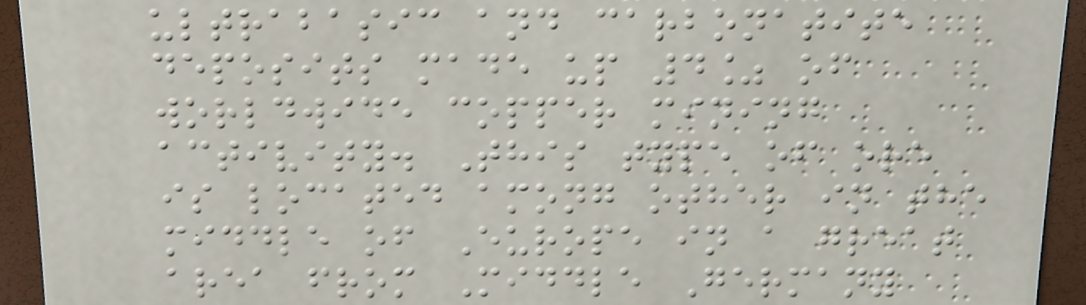ultrabasic and carbonatite
deposits made up 4% of
worldwide copper mining
activity. This type of ore
is located among other in the
middle of Europe in a great
area from Middle Germany
